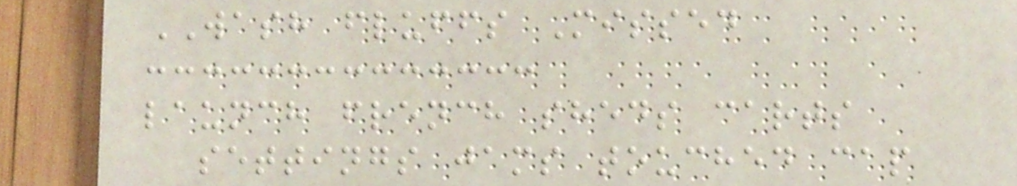WASH fluffs Missed
launch french sheds carts
settings jams touched cap
